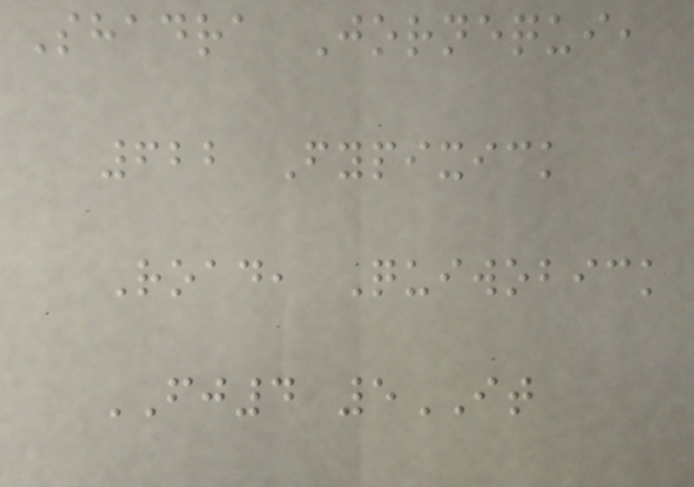Shadra Jornequi,
622 Fypixick
Road, Quiwobick
FJ4 5IT
